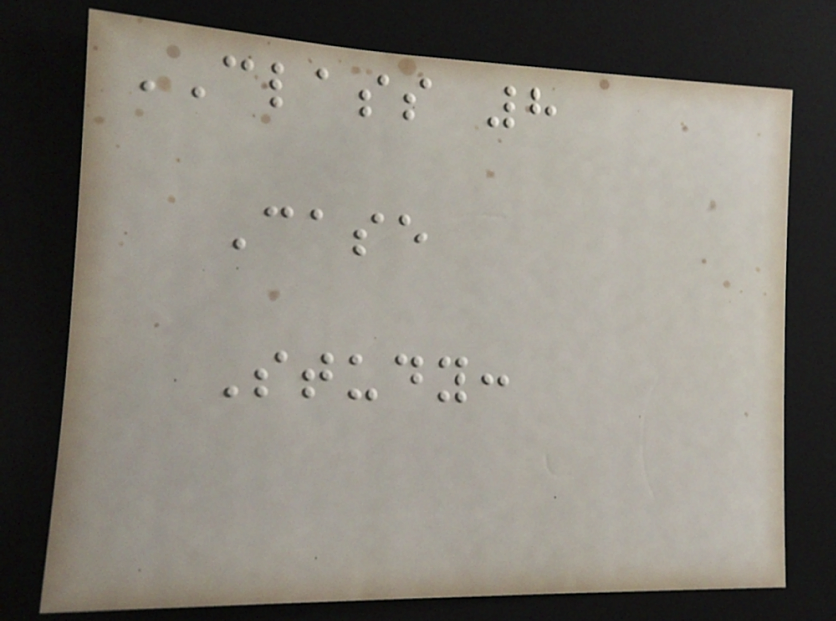CLASS 8
Case
Study:
